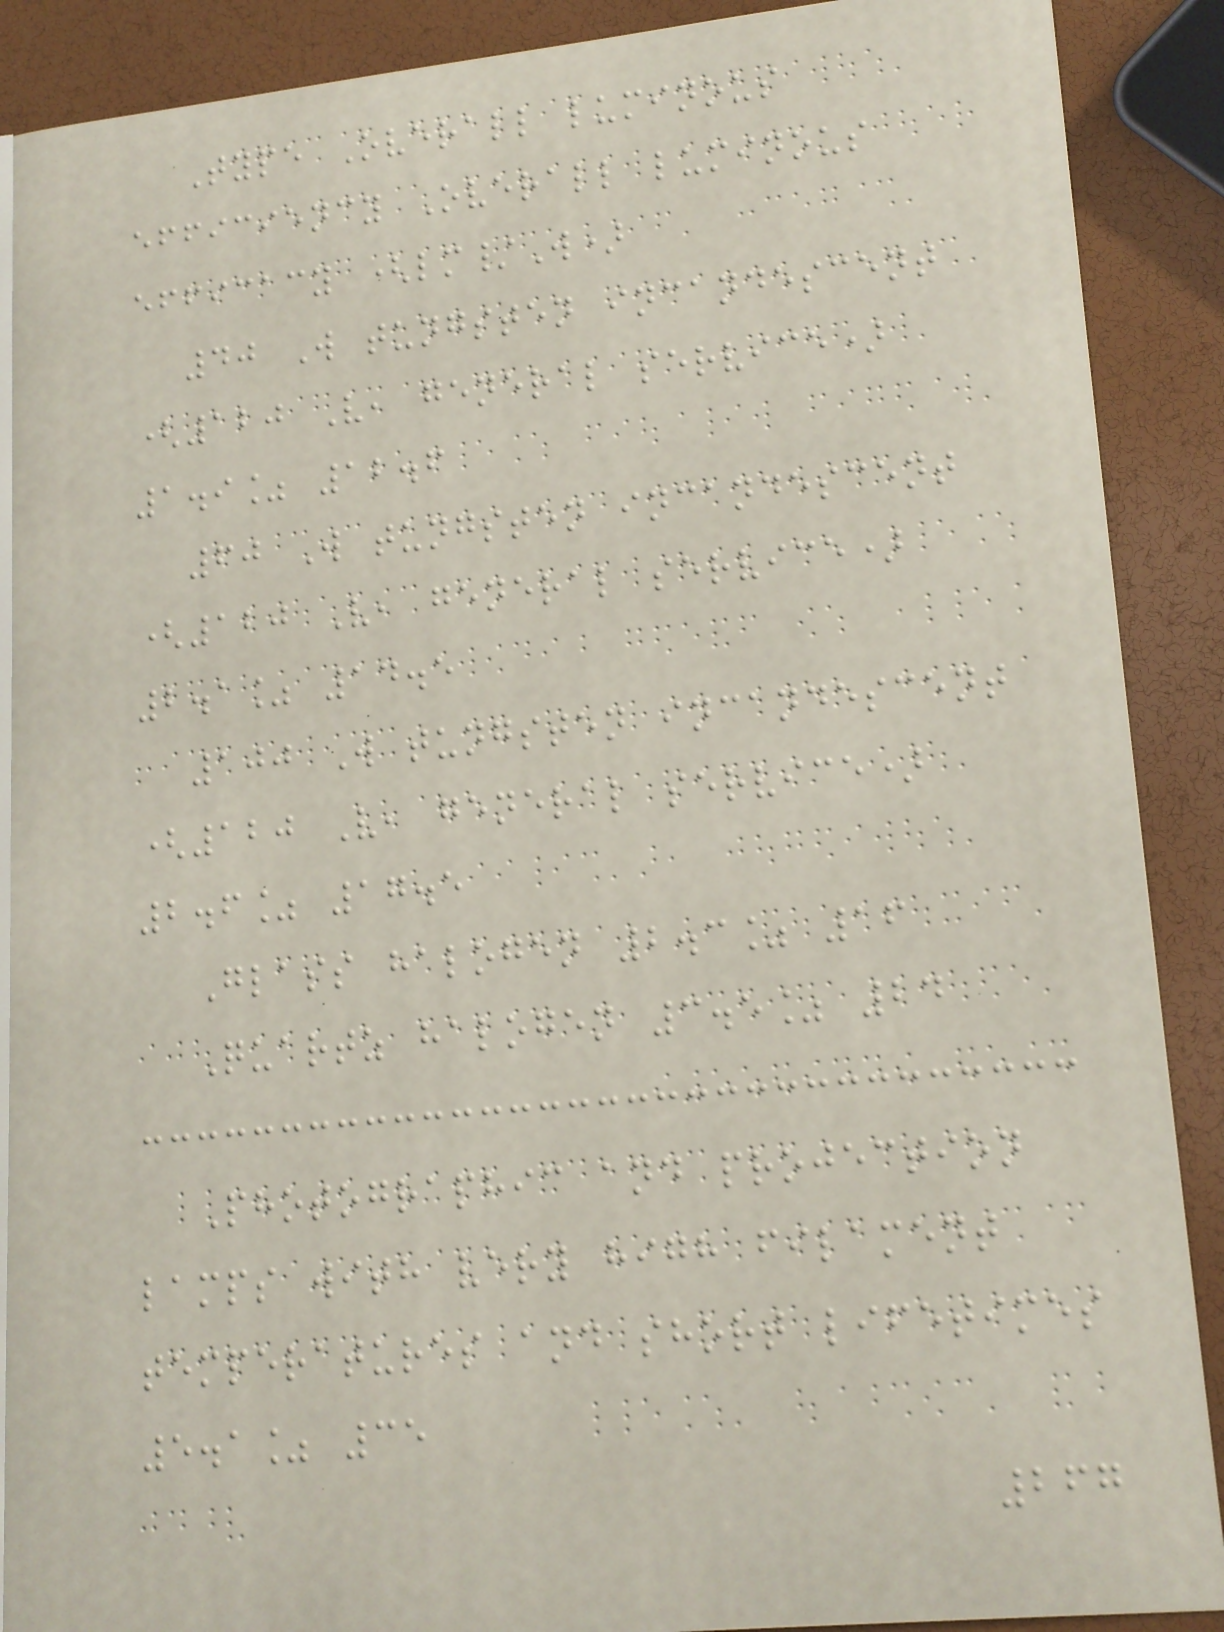Type Overall luminous
efficiency Overall luminous
efficacy (lm/W)
40 W tungsten incandescent
(120 V, general service)
1.9% 12.6
60 W tungsten incandescent
(120 V, general service)
2.1% 14.5
100 W tungsten incandescent
(120 V, general service)
2.6% 17.5
Glass halogen 2.3% 16
Quartz halogen 3.5% 24
Photographic and projection
lamps with very high filament
temperatures and short lifetimes
5.1% 35
267
